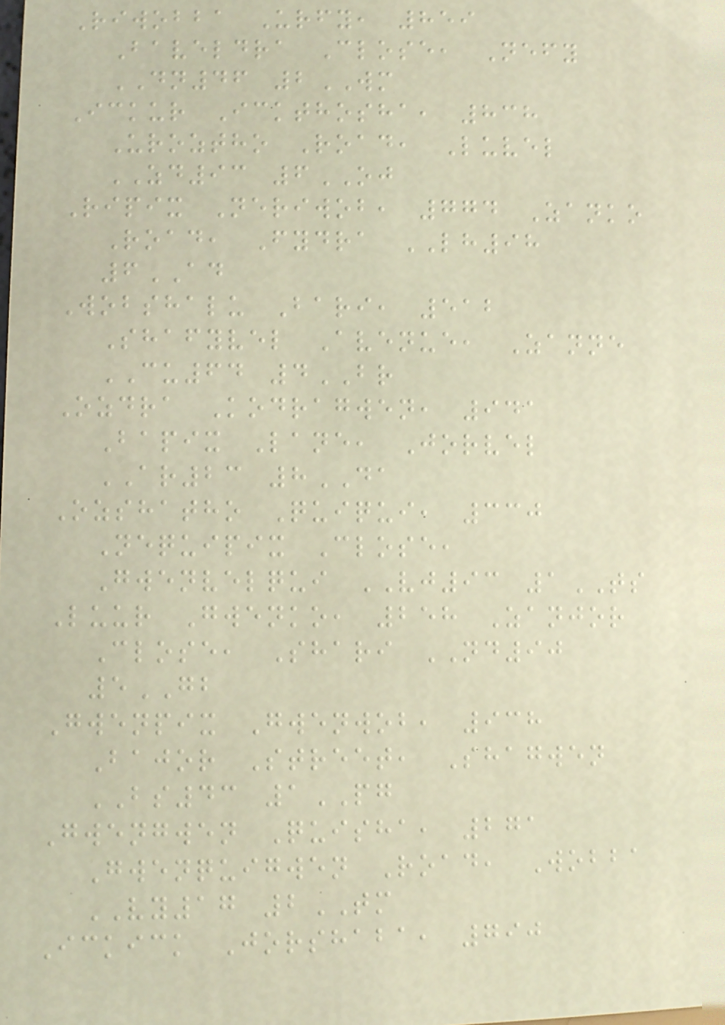Riwobba Urfy, 859
Baveldra Close, Nefy
DN46 2WM
Ickur Ickthosha, 838
Uroztho Road, Luvel
ZD93 6OJ
Ripix Neriwob, 774 Zanko
Road, Fydra LH98
6AD
Wobshalu Bari, 512
Shafyvel Avenue, Zanne
CU64 4BR
Ozdra Kodragwen, 941
Bapix Lane, Jorvel
AR23 8DA
Ozshatho Quiqui, 330
Nequipix Close,
Gwenvelqui VJ93 1TS
Luur Gwenko, 258 Zanjor
Close, Shari ND90
5GB
Gwenpix Gwenwob, 938
Bajor Street, Shagwen
BS43 1PG
Gwengwen Quisha, 271
Gwenquigwen Road, Wobba
VY17 2TM
Ickick Jorshaba, 790
